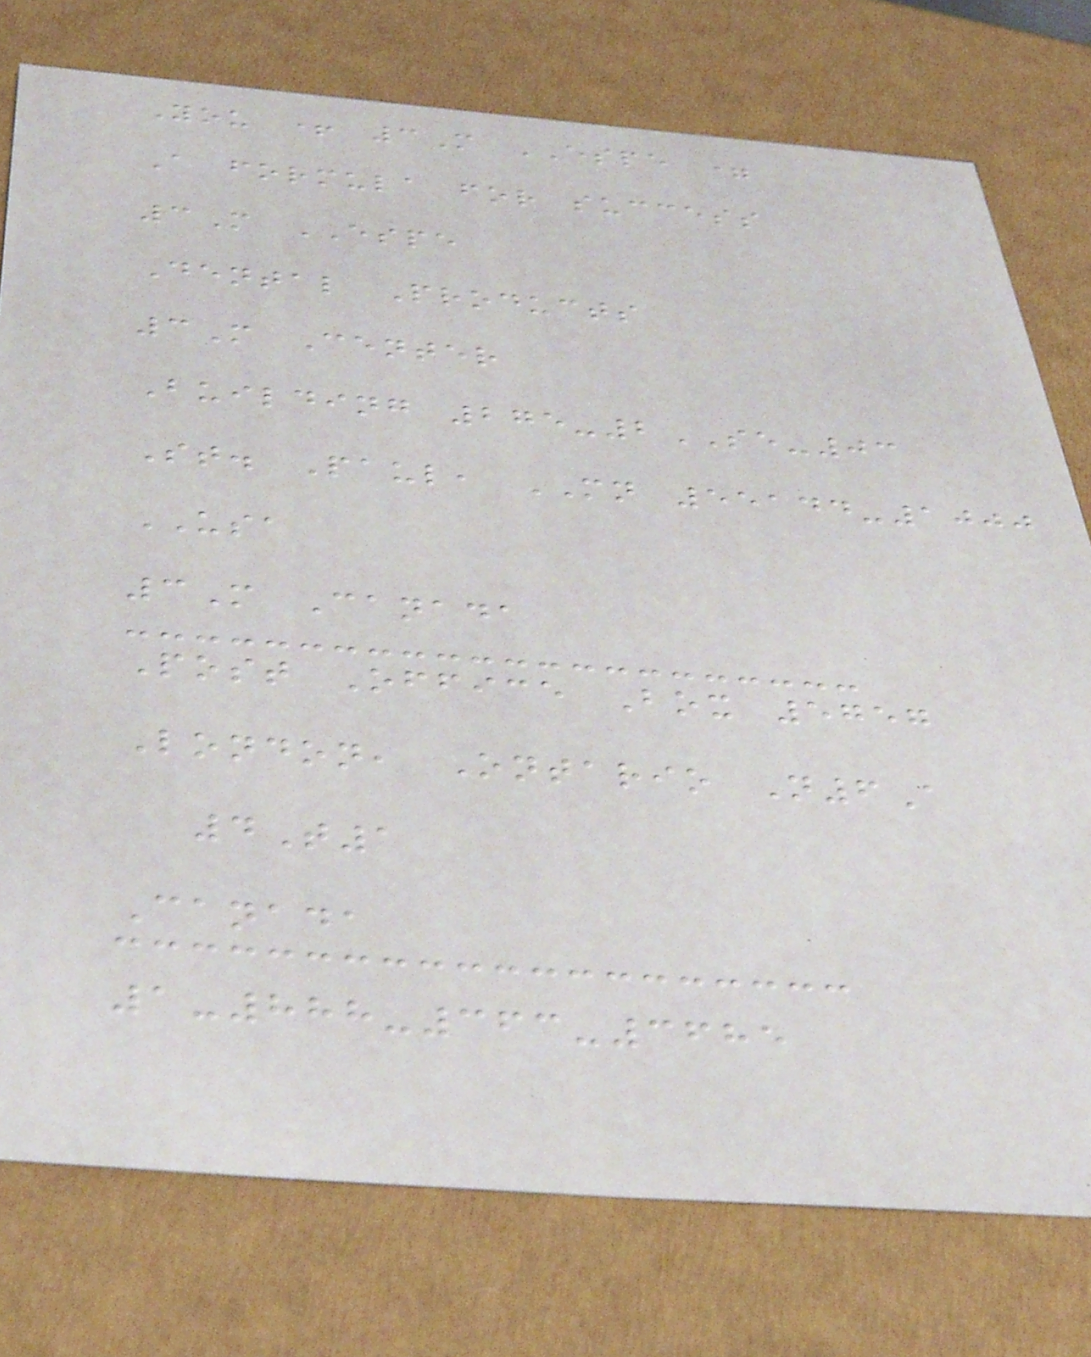You + 3M ESPE =
A formula for success
3M ESPE
Dental Products
3M Center
Building 275-2SE-03
St. Paul, MN 55144-1000
USA
3M Canada
Post Office Box 5757
London, Ontario N6A
4T1
Canada
1-888-363-3685
